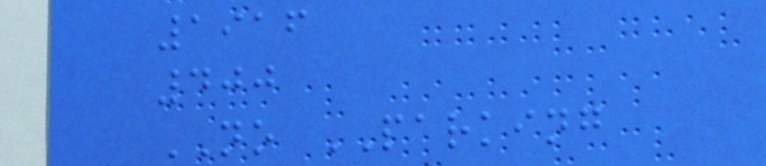1916
400
NO PARKING
